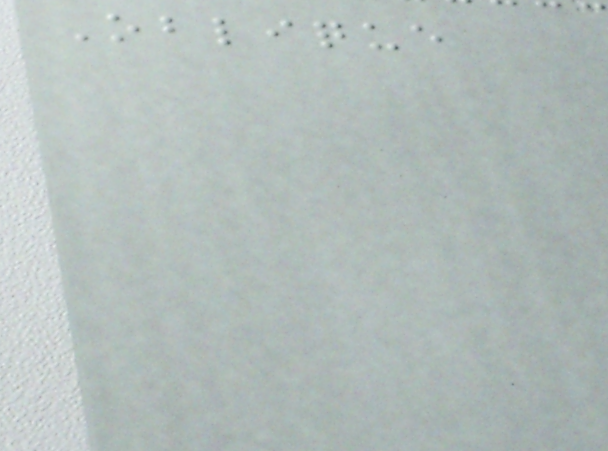Oblique
